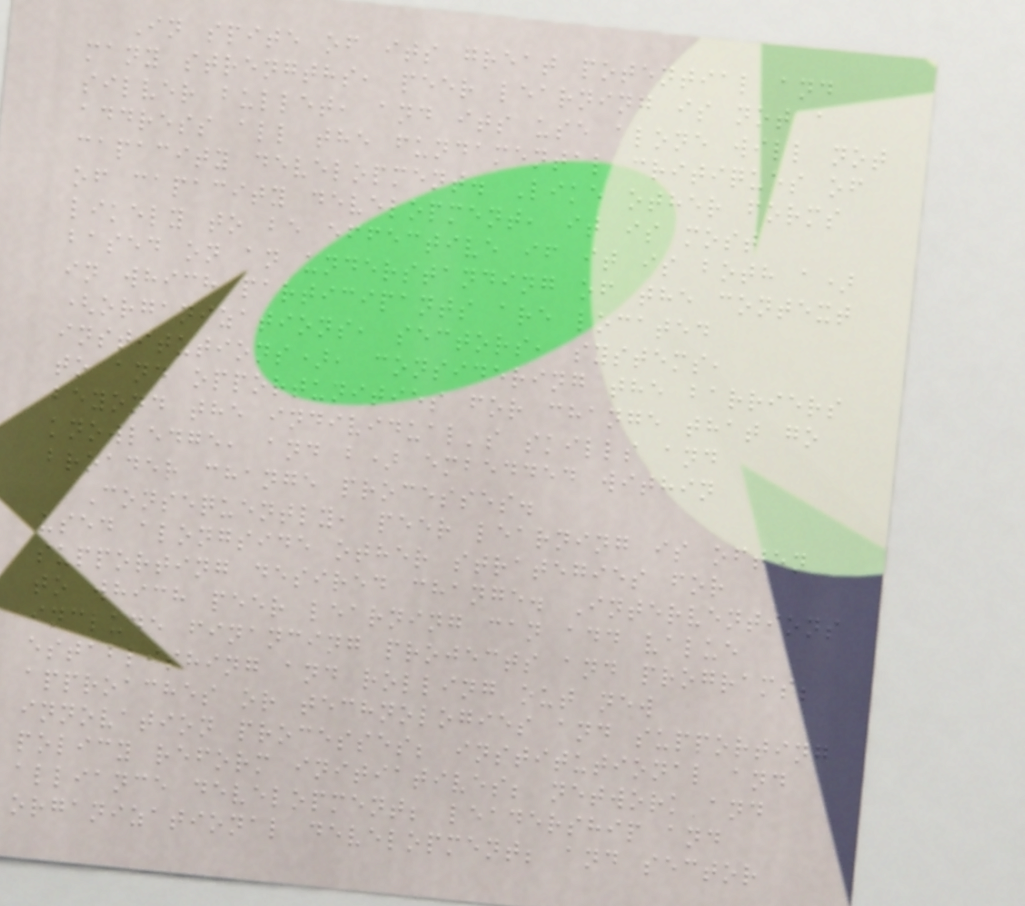In spite of its great potential and
many strengths, peer learning is not a
silver bullet, and its use alone will not
address all the fundamental critiques of
capacity development. Like other forms
of capacity development, it is most
likely to be effective if it is both a)
based on an understanding of the context
in which participants are located
(organizations, sectors, systems,
institutions), considering the barriers
to and opportunities for change that go
beyond the individual's skills and
knowledge, and b) embedded within
broader change processes.
Consequently, peer learning is often
used alongside other strategies for
supporting desired change. Interventions
to which peer learning can add value
include financing projects and programs;
establishing and rolling out new
approaches or technologies and supporting
innovation processes; institutional and
policy reform initiatives; network and
alliance development; leadership and
organizational development; and sector
